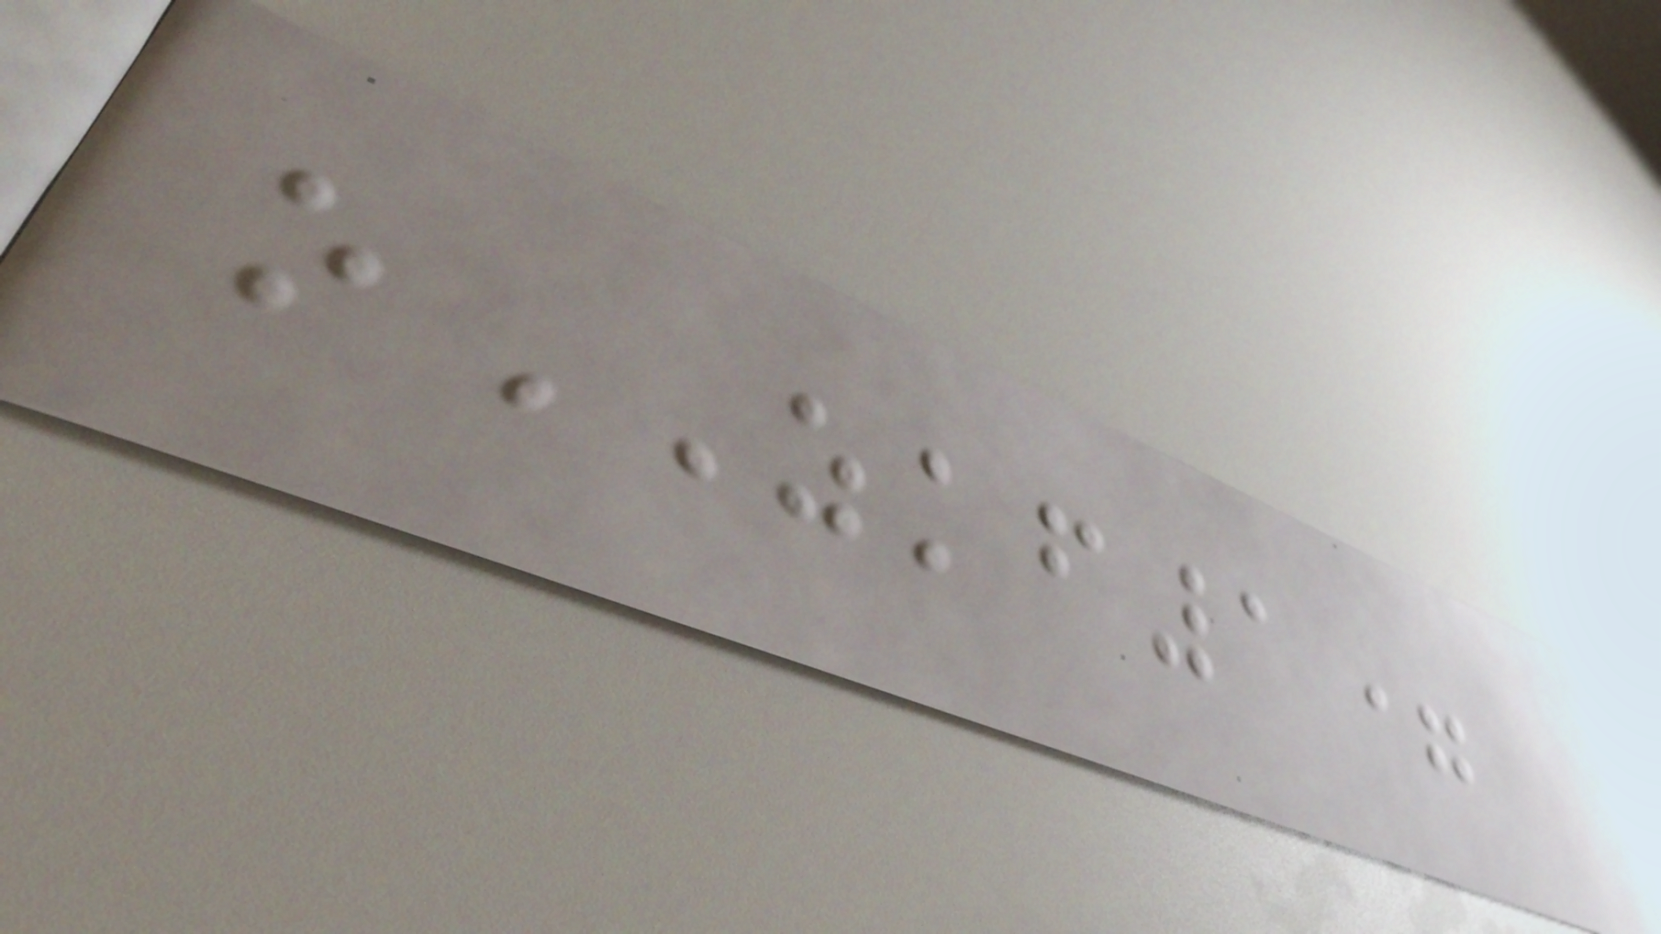oZKF1=
